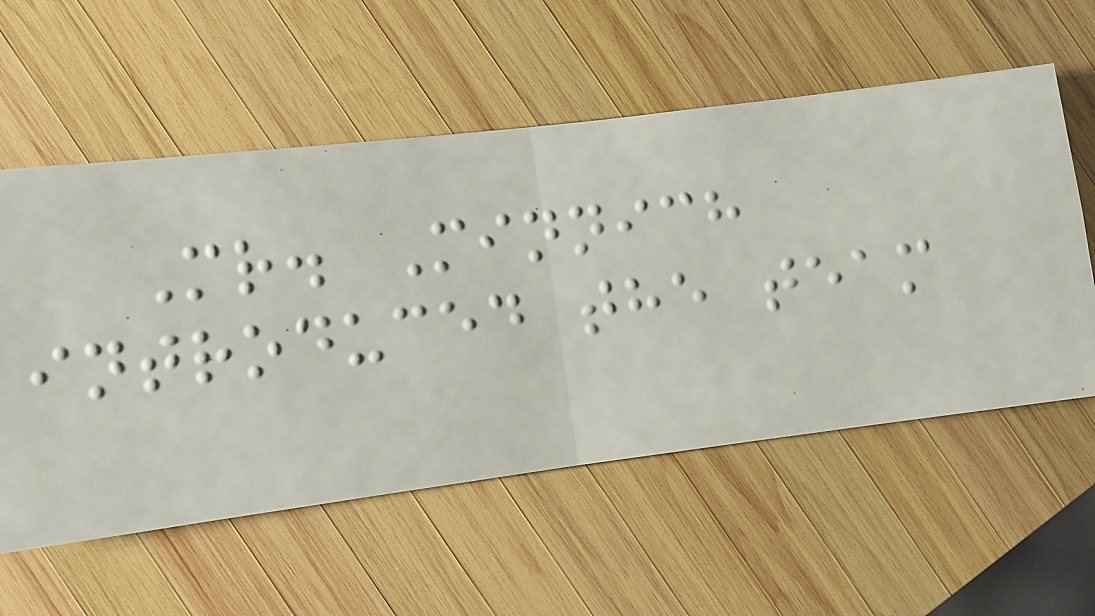Mr. Minnich
introduced the team
